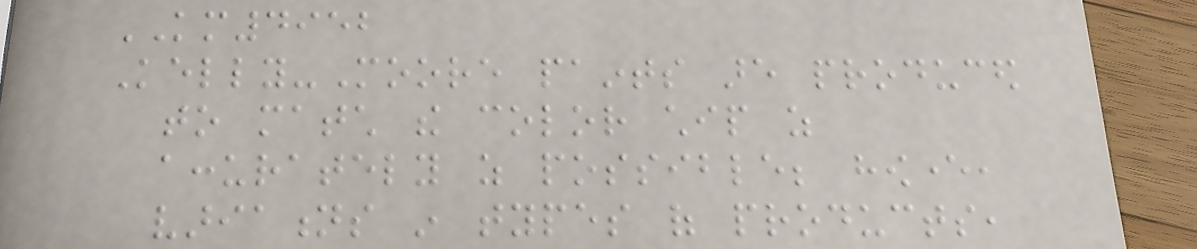KM4952
Kelly-Moore paints are produced
to match the color chip as
accurately as possible; however,
variations in types of products,
